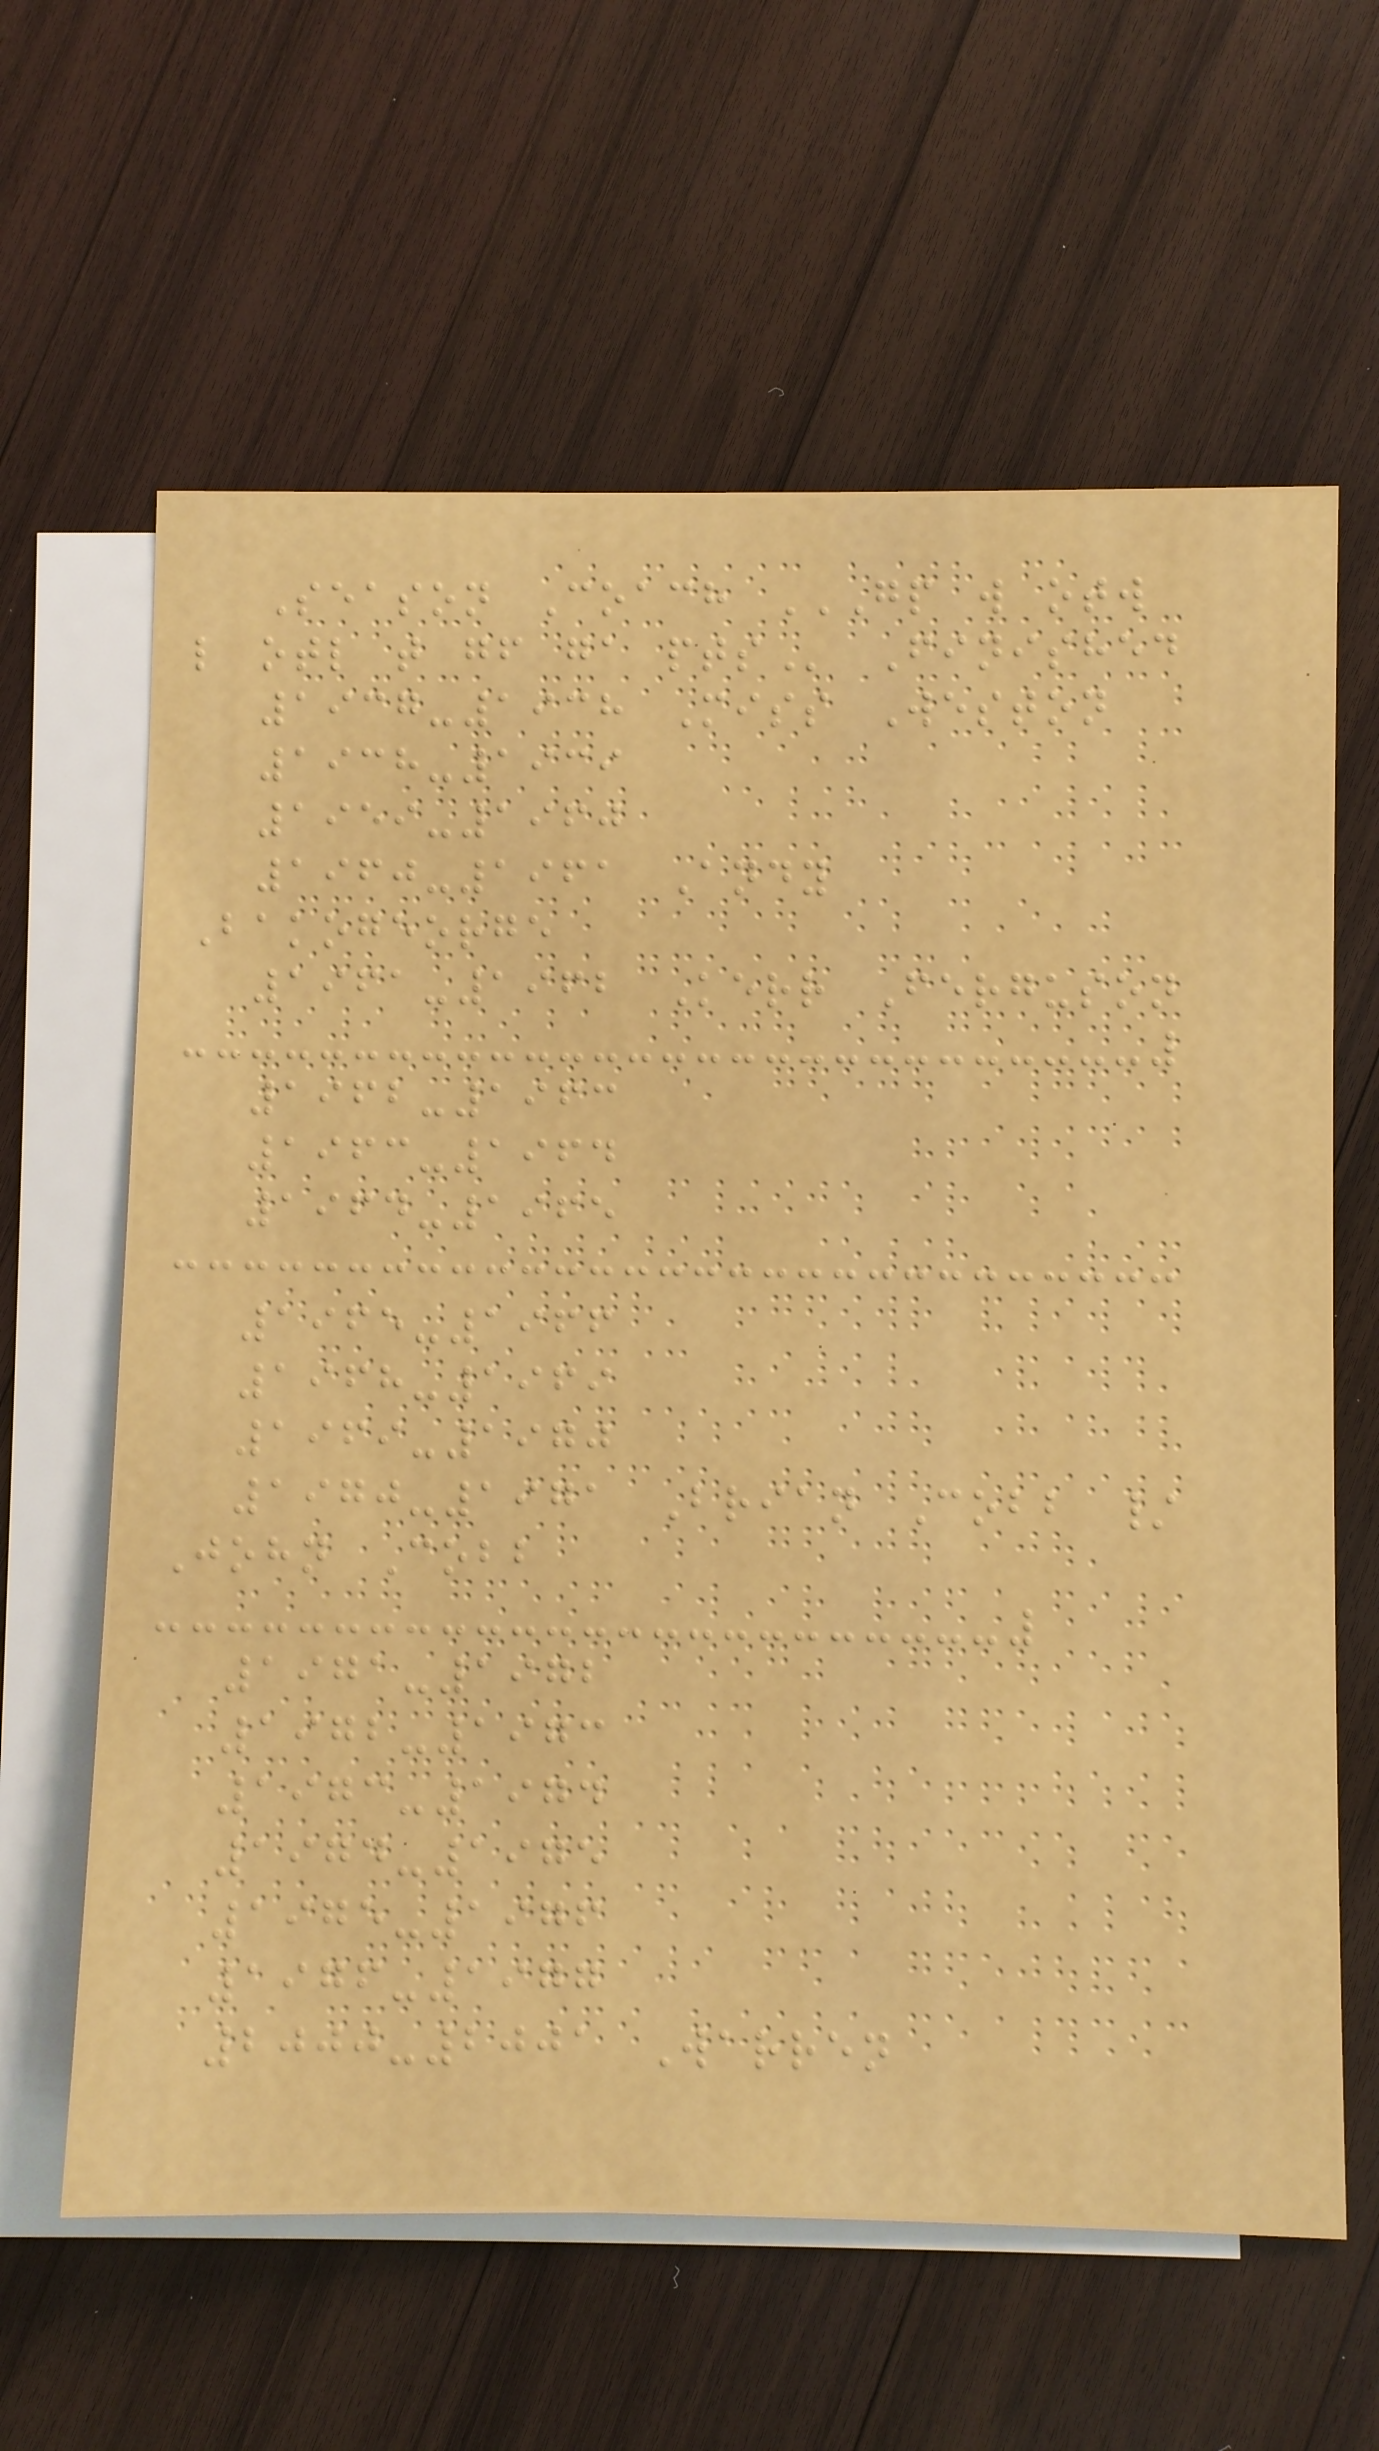Season Coach GP W OTW
L OTL T GF GA PTS Finished
1937-1938 Miss Weston
1938-1939
1959-1960
1960-1961 Andy
Bakogeorge
1961-1962 Kerr Ferguson
1962-1963
1963-1964
1964-1965
1965-1966
1968-1969
1969-1970
1970-1971 Brian Cobb /
John Cobb
1971-1972
1972-1973
1973-1974
1974-1975
1975-1976
1976-1977
2000-2001 Warren
